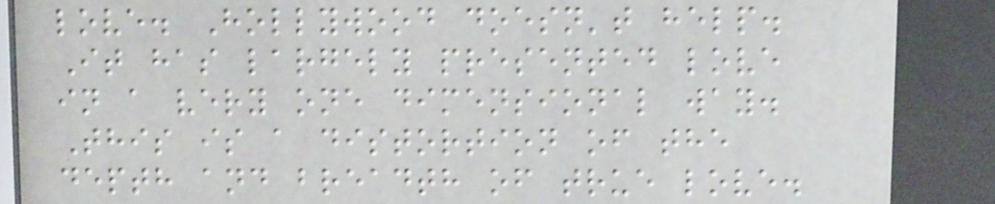love. Hollywood doesn't help.
It has largely presented love
in a very one dimensional way.
This is a distortion of the
depth and breadth of true love.
